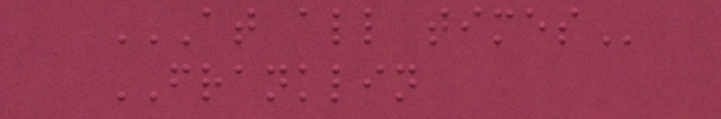AT ALL TIMES
FRANKLIN
